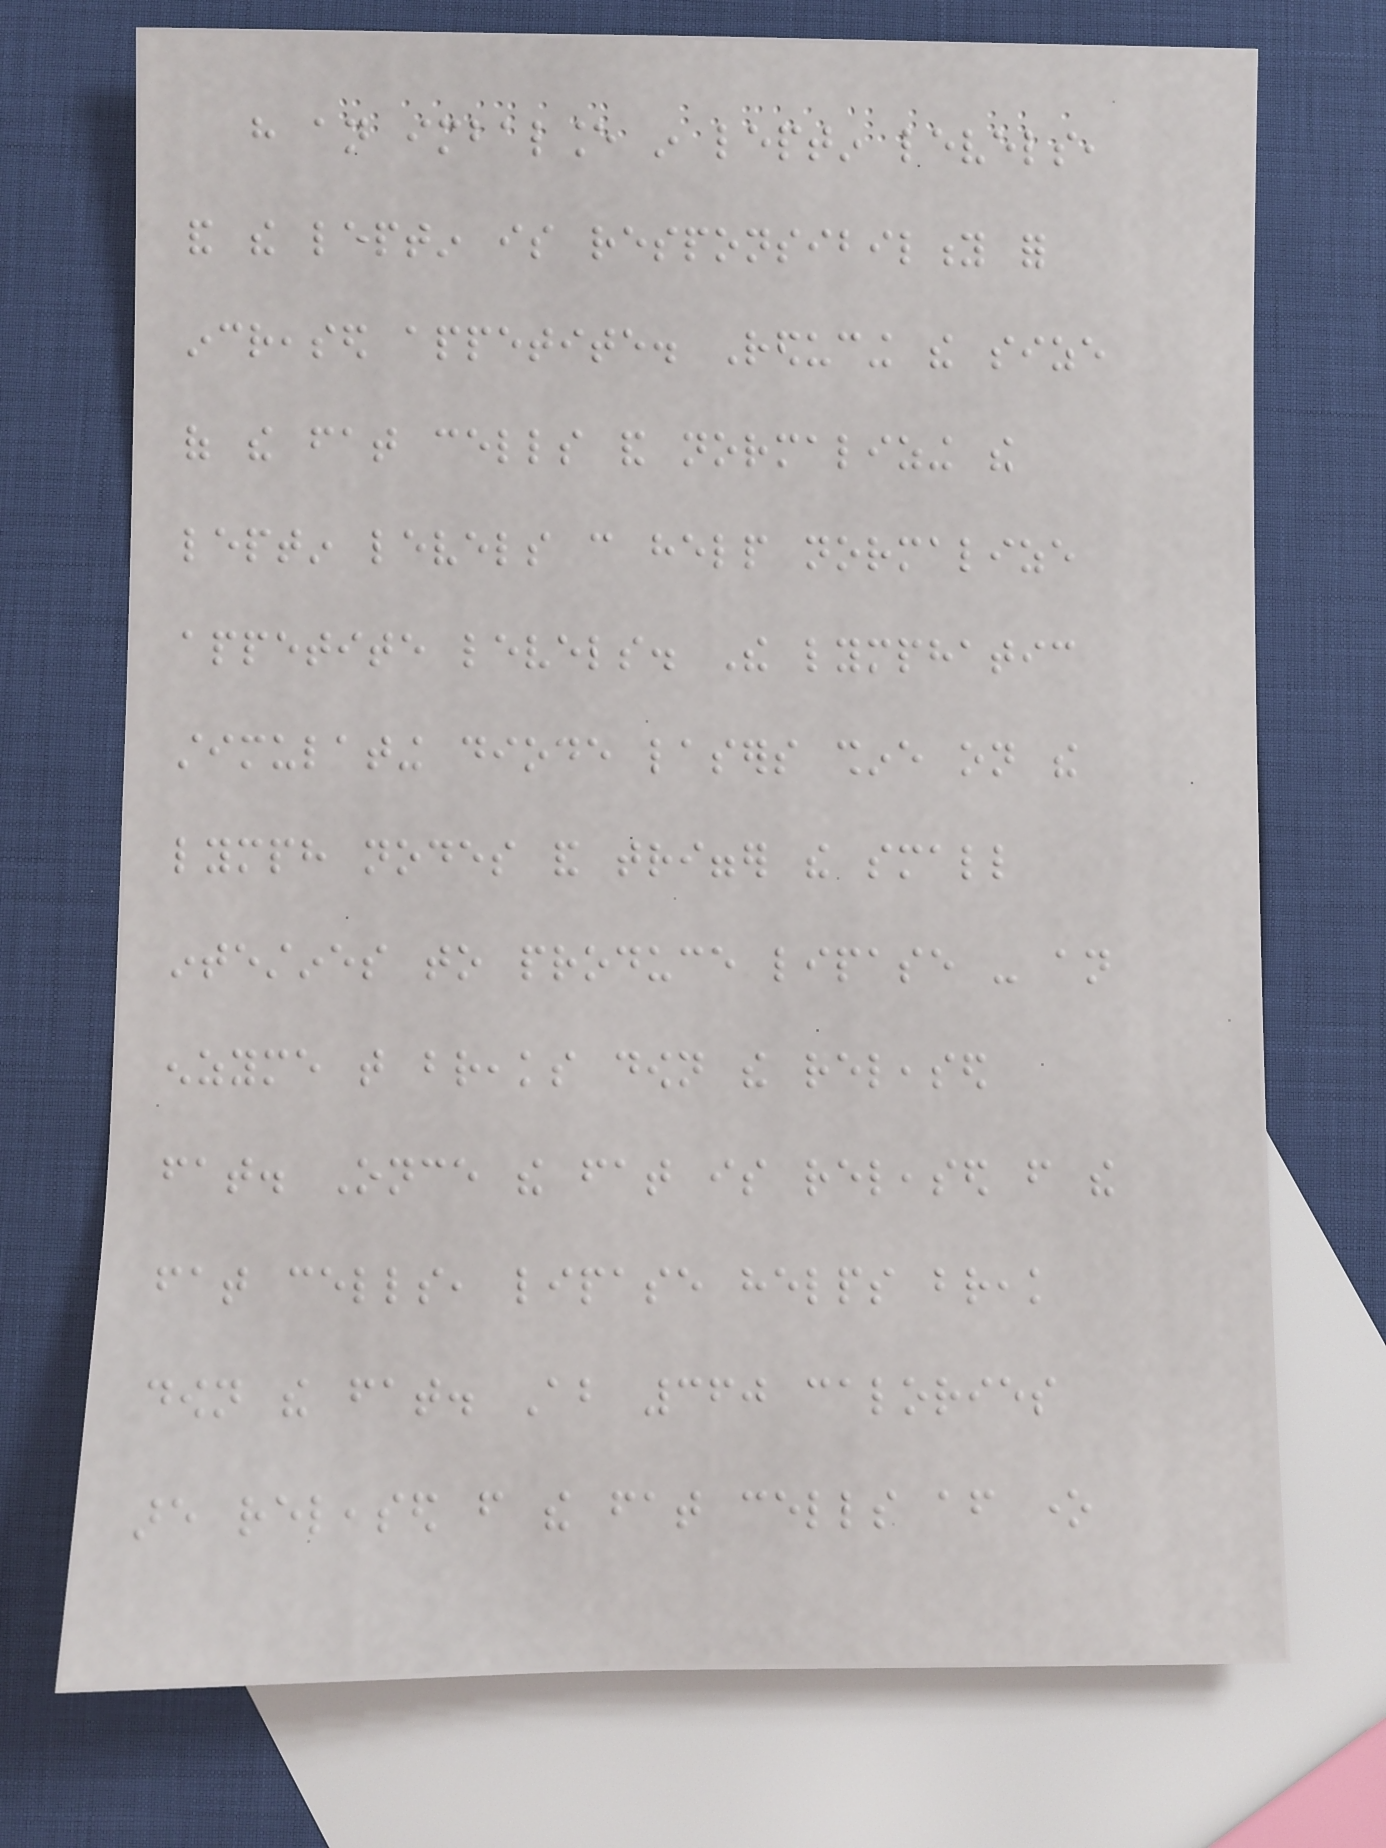have an imbalance in leptin levels,
and the leptin is responsibility for
increased appetite. Reducing the size
of the fat cells and normalizing the
leptin levels can help normalize
appetite levels. The lymphatic
stimulating diode lasers shine on the
lymph nodes and trigger the small
intestines to produce lipase - an
enzyme that breaks down the released
fat. Once the fat is released from the
fat cells, lipase helps break
down the fat. About 360 calories
are released from the fat cells after one
